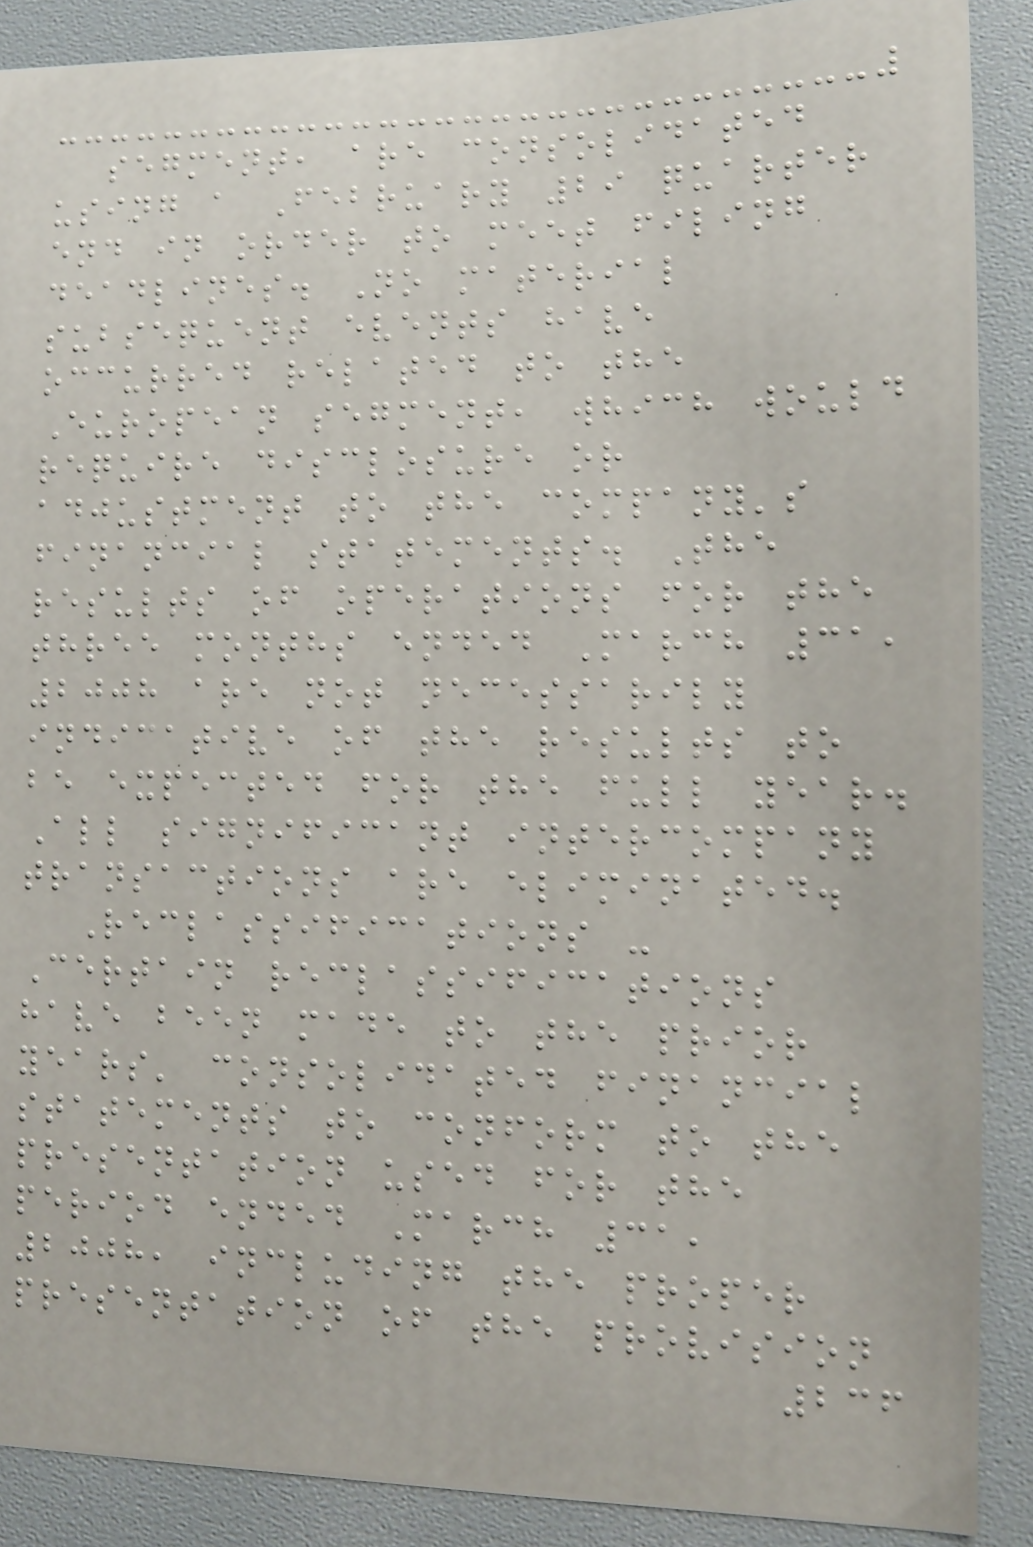segment, are consolidated
using a February 29 quarter
end in order to meet filing
deadlines. No material
subsequent events have
occurred related to the
European segment, which would
require disclosure or
adjustment to the company's
financial statements. The
results of operations for the
three months ended March 31,
2008 are not necessarily
indicative of the results to
be expected for the full year.
All significant intercompany
transactions are eliminated.
Reclassifications -
Certain reclassifications
have been made to the prior
years' consolidated financial
statements to conform to the
presentation used for the
period ended March 31,
2008, including the proper
presentation of the provision
236
